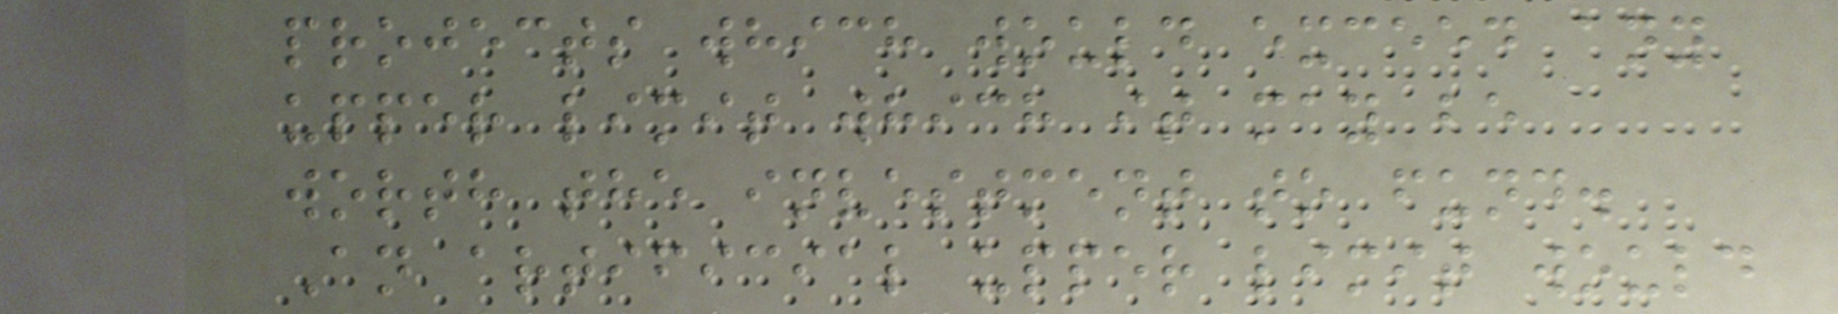projects which would exceed any
upper limit which it may be
worth the investment to fund.
An artificial upper limit would
